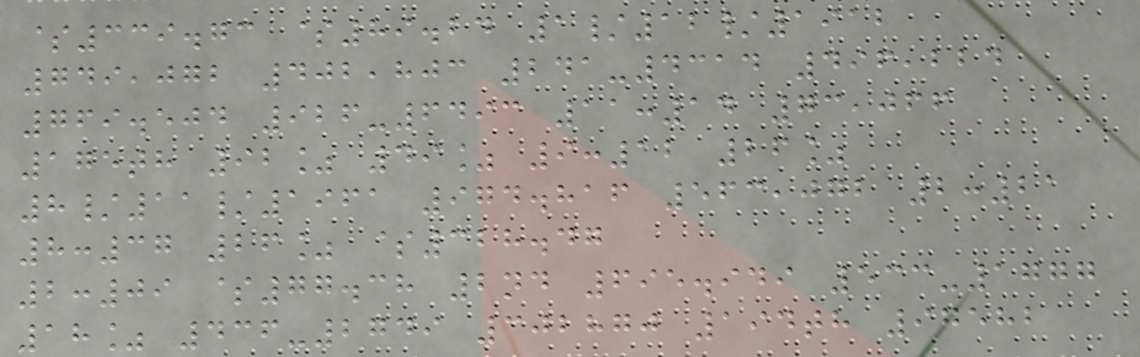$339.73 $89.24 1/12/1912
749,072 402,803 241-4314 496,224
769.504 926-6493 11:14 73,066
175th 92% 49% 9:12 26%
8/11/1961 974.816 563,072 2:21
8:37 26% $328.47
2:09 $77.38 2nd 695.949 533-1777
18% 436-2749 302870 194th 97582
